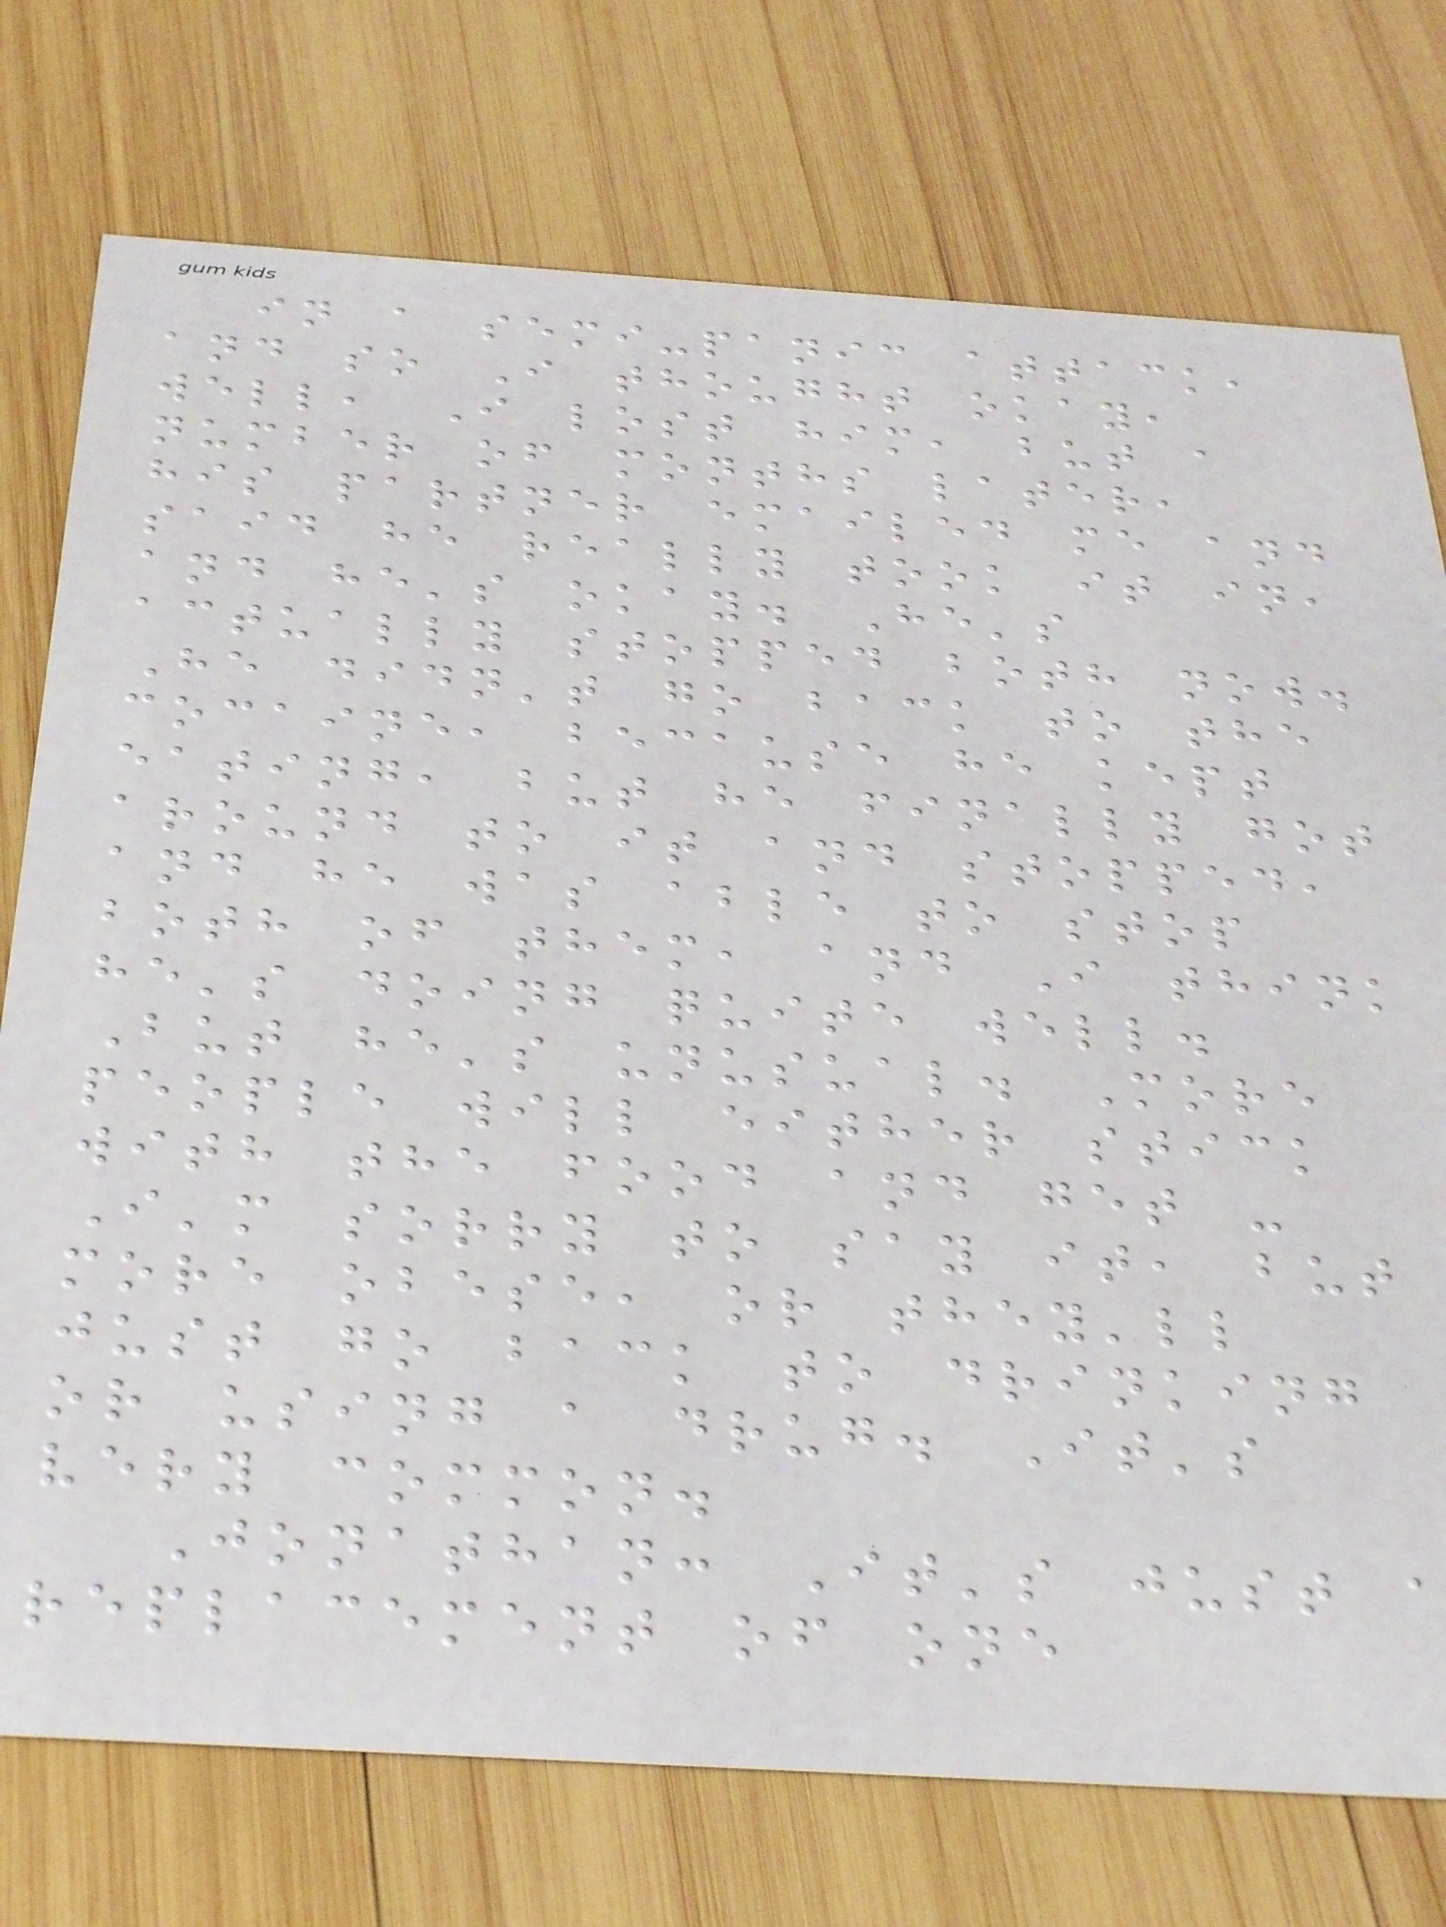in a semi-panic attack,
and so I thought okay,
well, I lost him, but a
number of months later,
his partner emailed me and
said he really took it in,
and he's okay. He's
actually stopped both now.
He didn't go back to the
cocaine, because he kept
eating, but he finally got
around to it and stopped,
and he was able to stop
both of them, and I think
he's doing quite well.
But he's unusual. More
people will either stick
with the food and get -
I'm sorry to say it, but
more obese, or they'll
just go back to drinking
or using a drug. It's
very common.
Jonathan: It's just a
replacement of one
